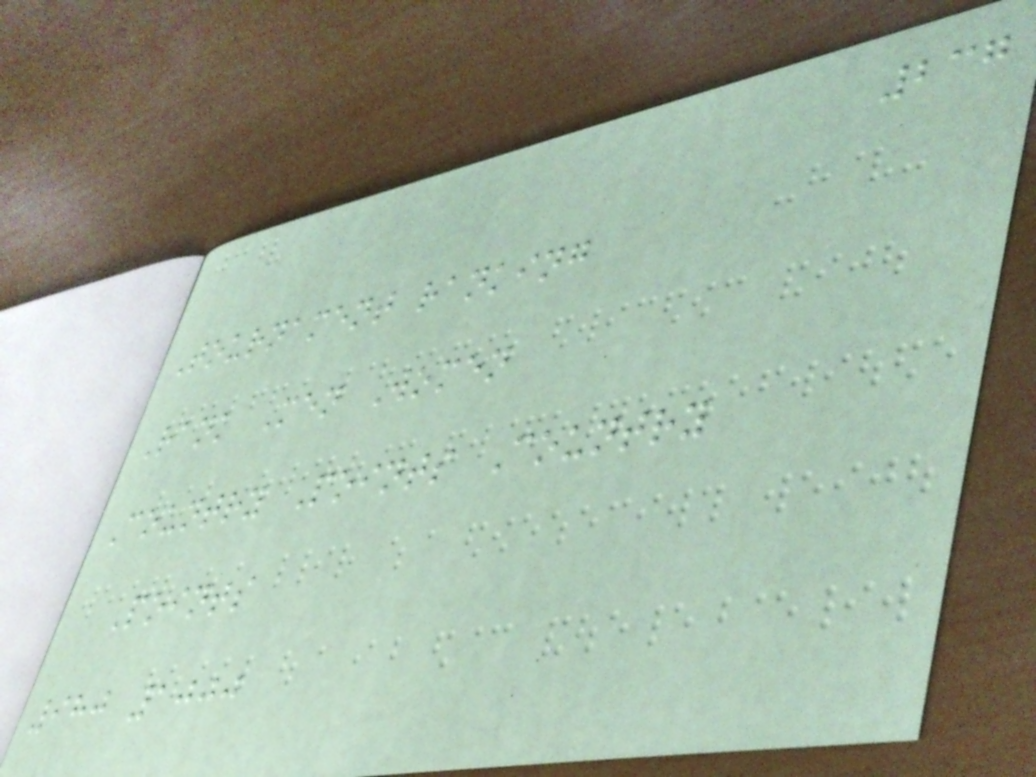237
Tournament ranking
Rank Men Women
Country Points Country
Points
980 1000
